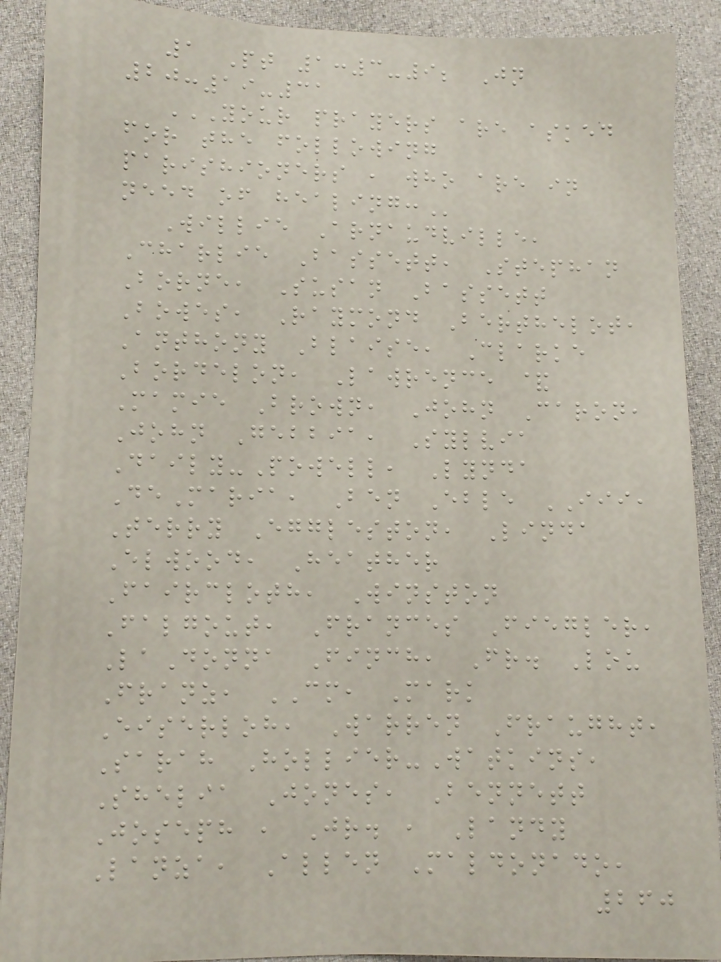1 Pt 1:3-9; Jn
20:19-31
YOUR PRAYERS ARE ASKED
FOR THE FOLLOWING
PARISHIONERS , WHO ARE IN
NEED OF HEALING:
Willie Arnaudville,
Charlie Bassett, Stephan
Borne, Susan Bassett
Bowes, Raymond Berthelot,
Anthony Blaise, Clarke
Bordelon, Lawrence &
Mamie Brown, John Caron,
John Gebbia, Sylvia
Daily-Powell, Lynda
DeMaria, Ben Eble III,
Terry Eggleston, Linda
Elwood, Heather
Faircloth, Winston
Falgout, Frances Fiegler,
LaDonna Finch, Fr. Lou
Franz, CM, Mark
Eiserloh, Warren Fraught,
Sarah Hollier-Watkins,
Shelia Jones, Bennett
Joseph , Jr. , Landy
Lanza, Allen Maldonado,
260
